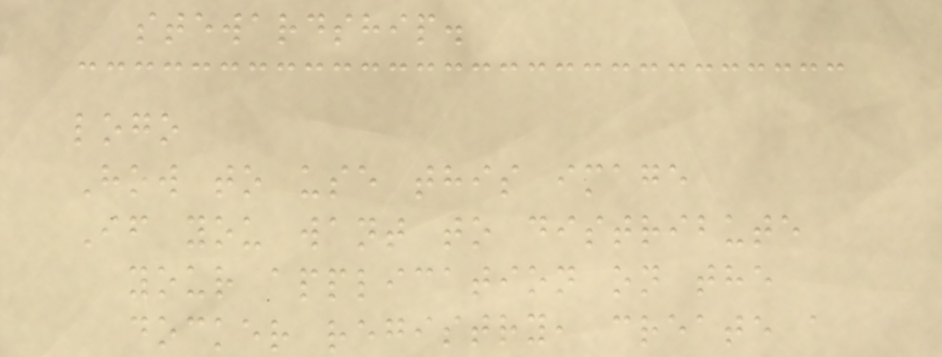stewardship.
logo
How to use this image
If you want to distribute
your application on the
docker registry, create a
